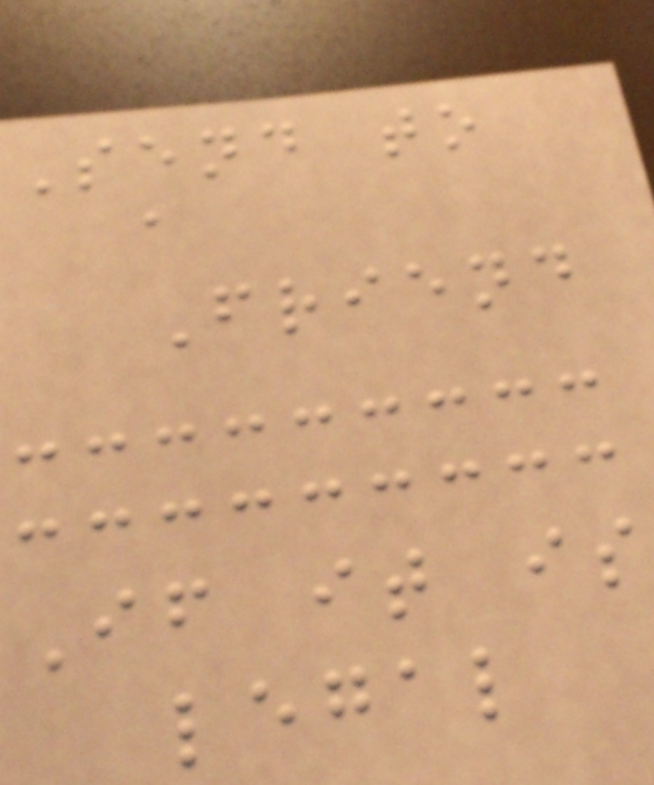Send to
a
Friend
If it is
legal
